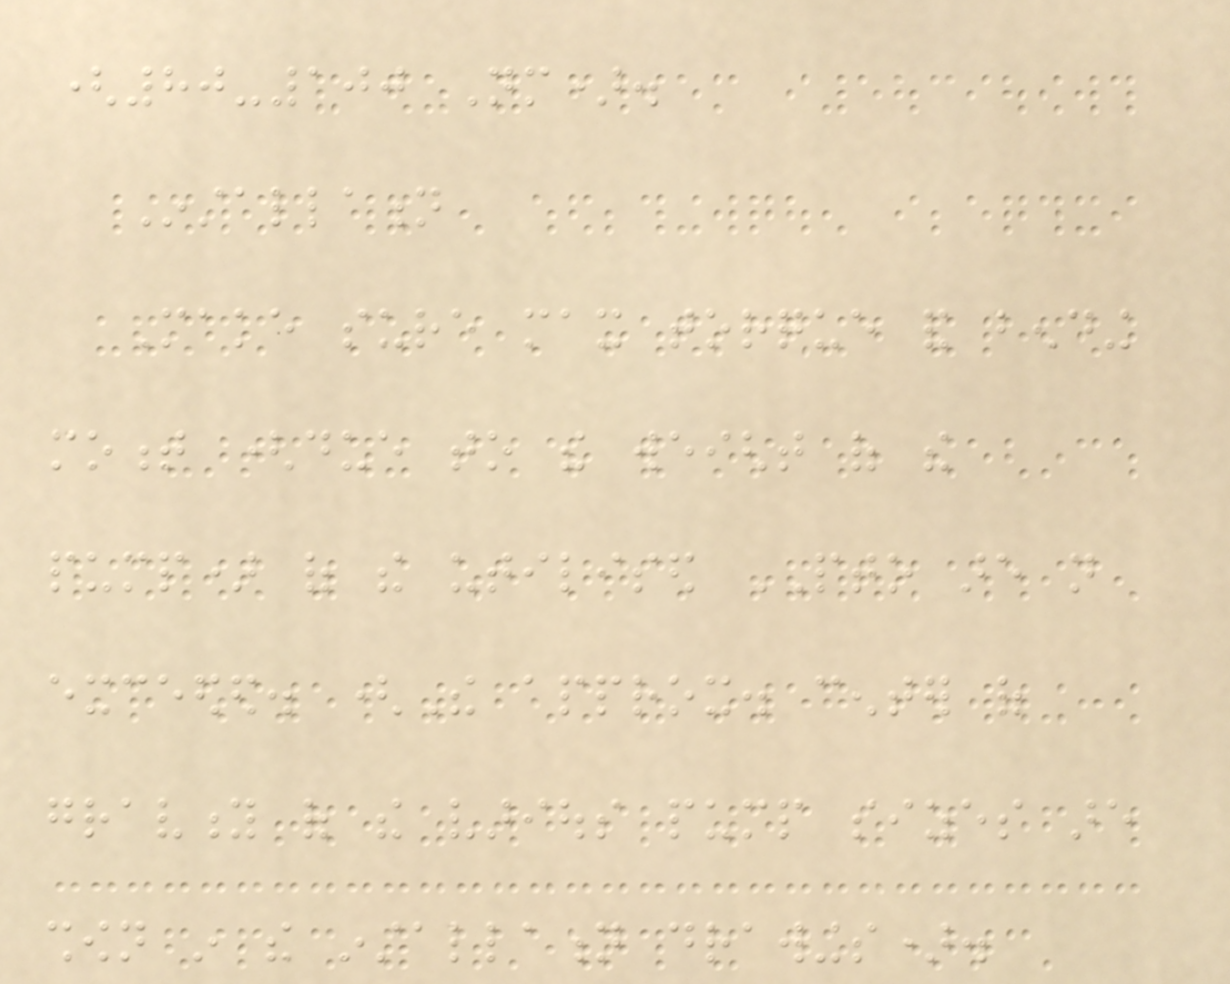(80-100 Nm).
Installation
Make sure max torque and bending
moment (due to the weight of the
pump) of the utilised PTO are not
exceeded. (The approx. center of
gravity of the various pump sizes are
shown in the installation drawings).
